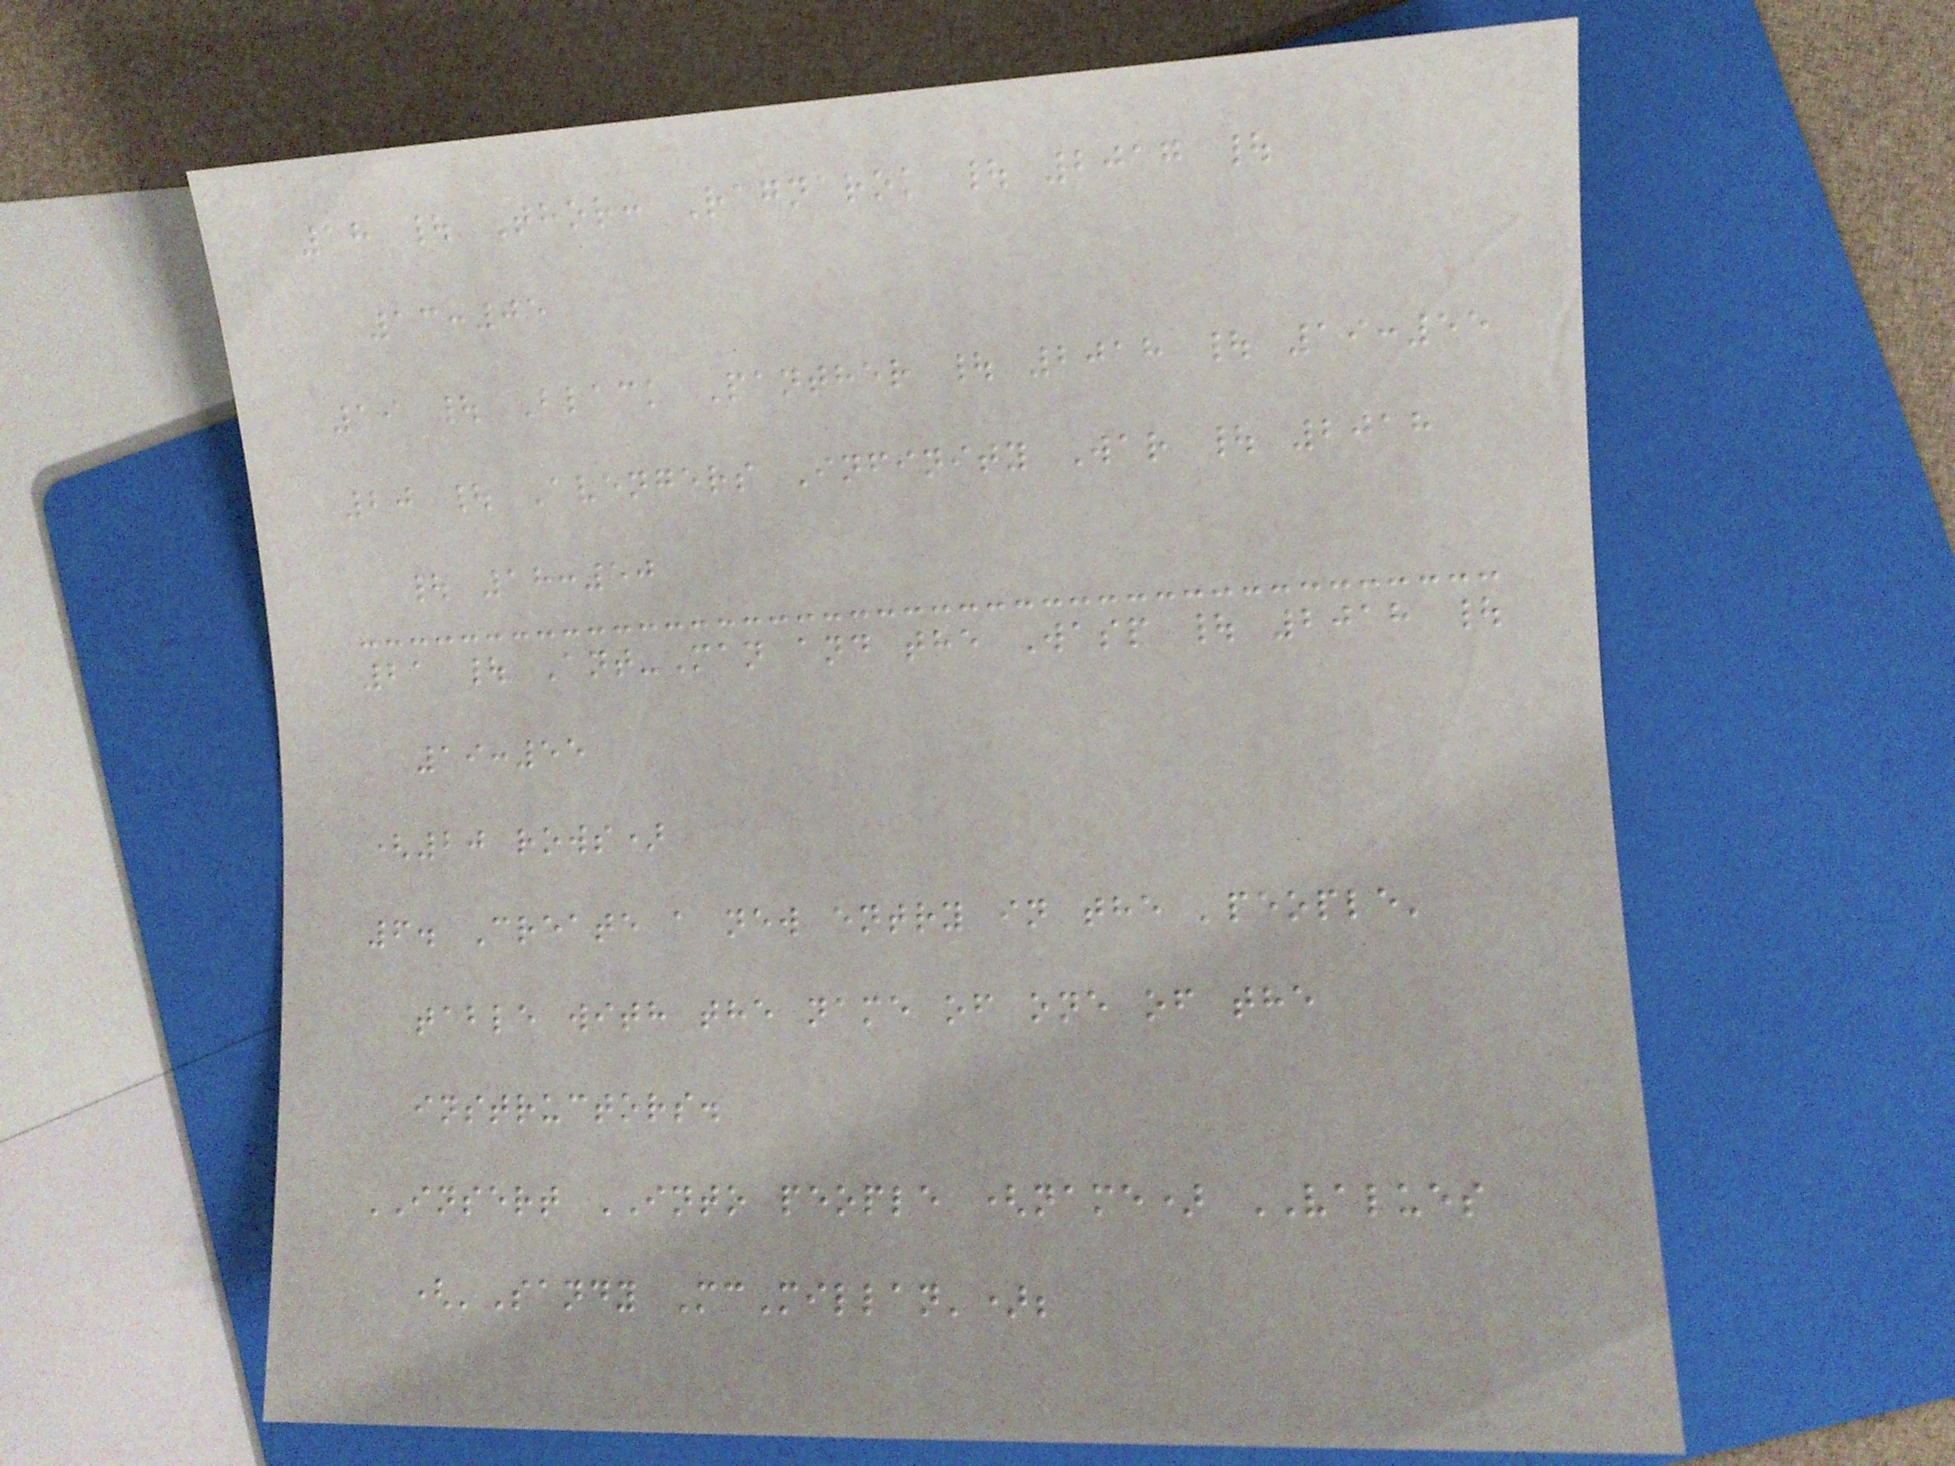18 | Thor: Ragnarok | 2017 |
13:05
19 | Black Panther | 2018 | 19:55
20 | Avengers Infinity War | 2018
| 18:50
21 | Ant-Man and the Wasp | 2018 |
19:55
(20 rows)
6. Create a new entry in the 'people'
table with the name of one of the
instructors.
INSERT INTO people (name) VALUES
('Sandy McMillan');
